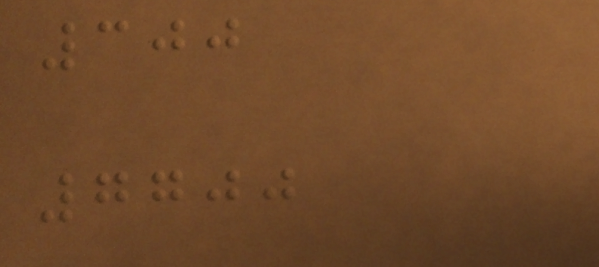300
7700
